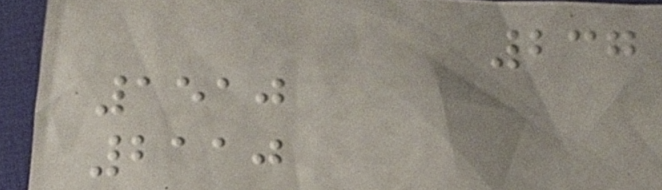237
1510
2110
